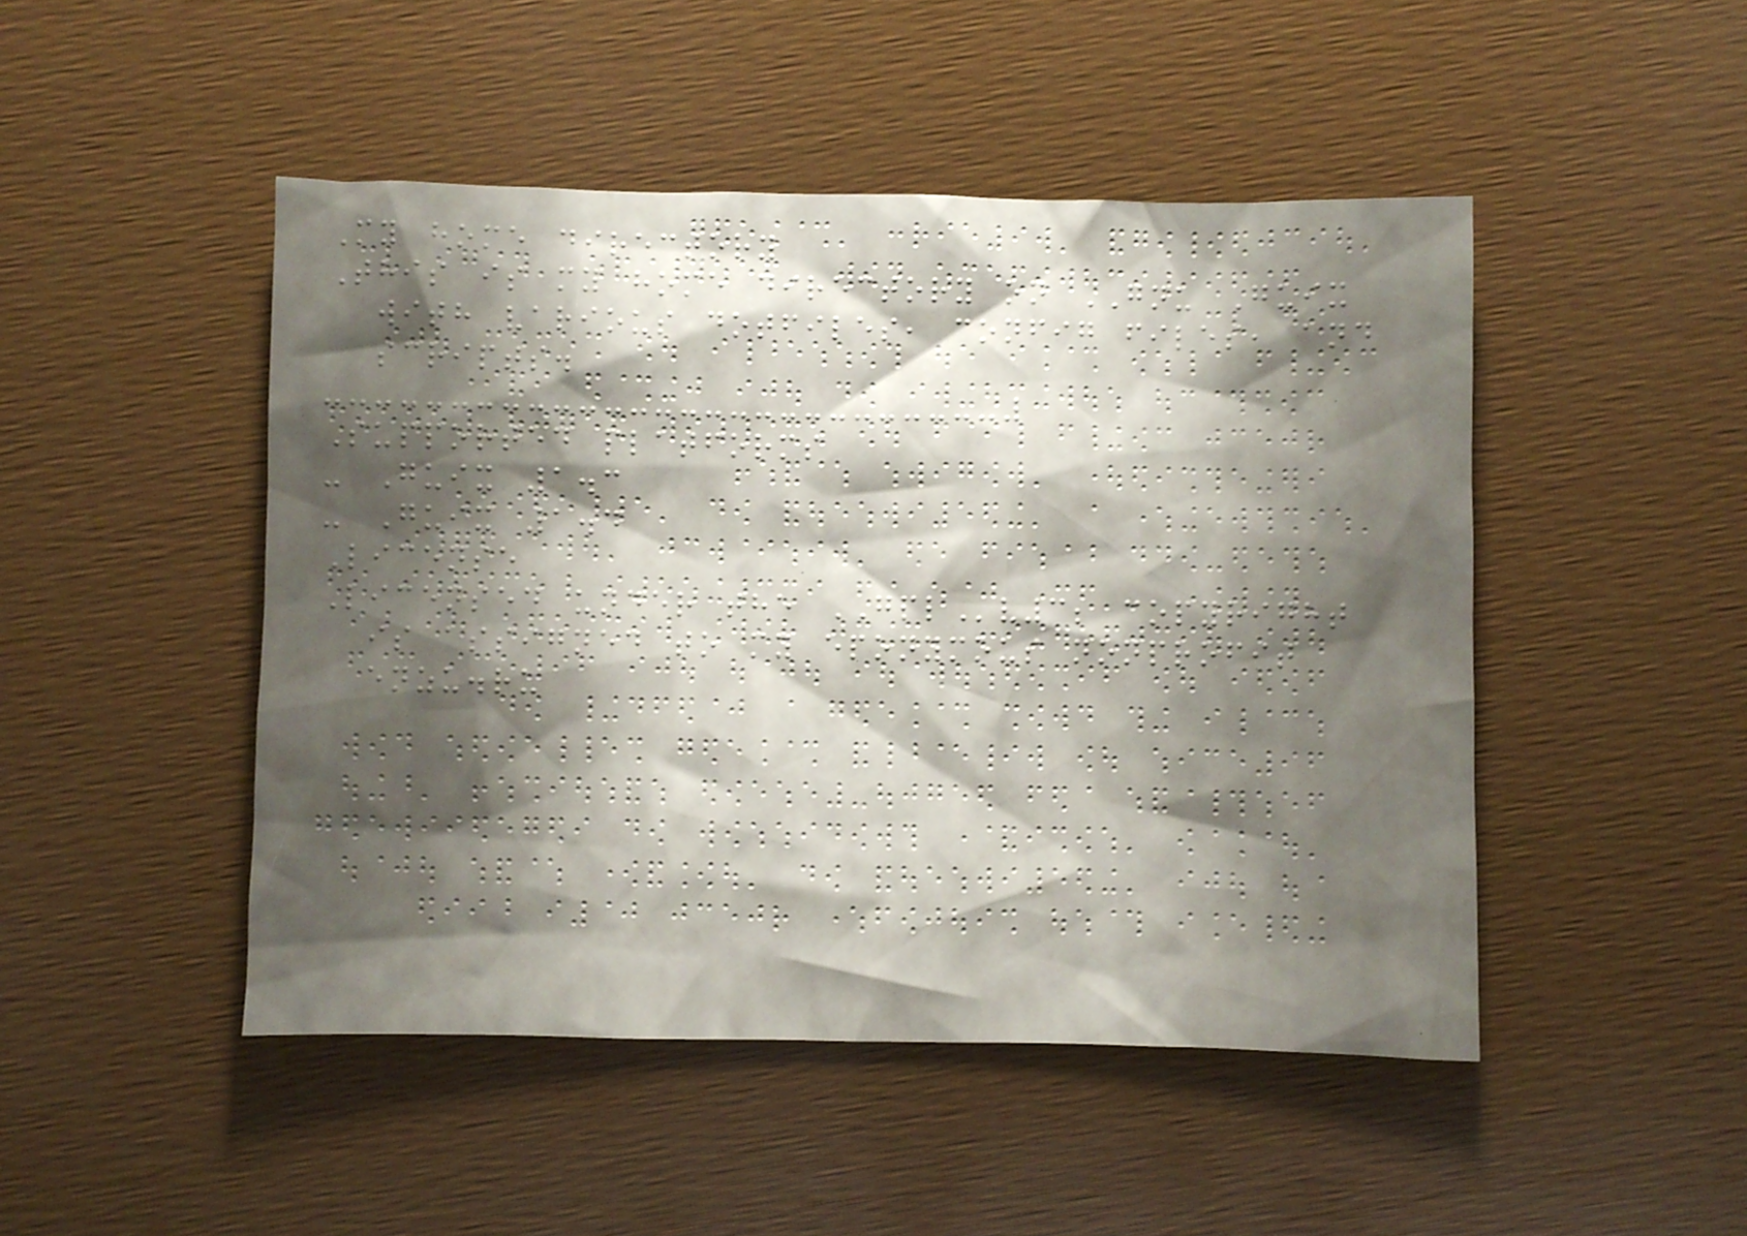My home directory
This is my home directory on GNU Guix
with various dotfiles, config files, and
scripts.
Supported platforms
- Guix 1.3
- Guix 1.4
License
Licensed under the GPLv3; copyright
is assigned to my eponymous nonprofit
enzu.ru
